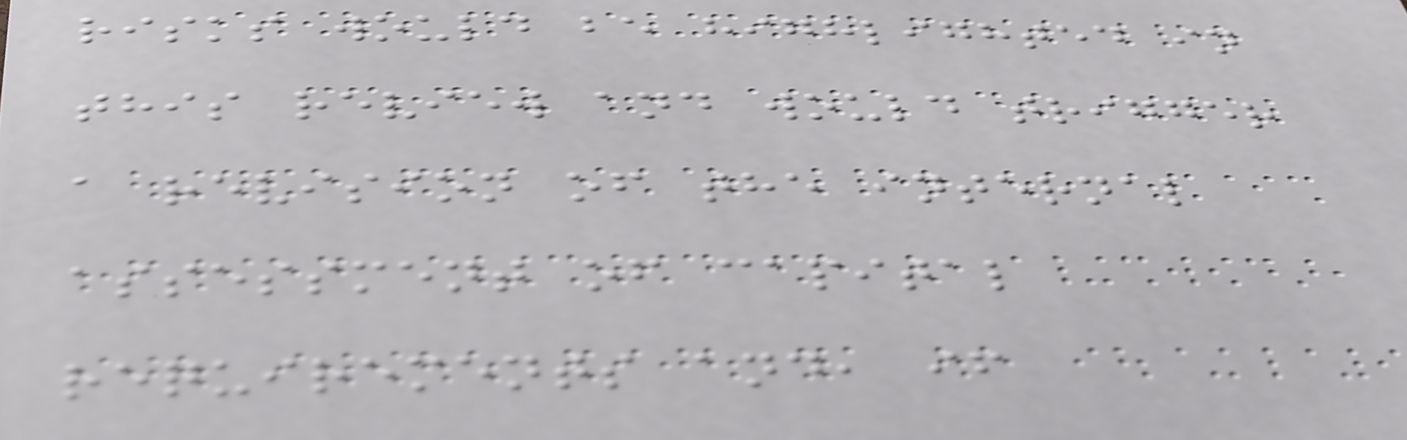risks would be highlighted in
this review and would trigger
a revision of the internal
assessment of capital
requirements and, if
